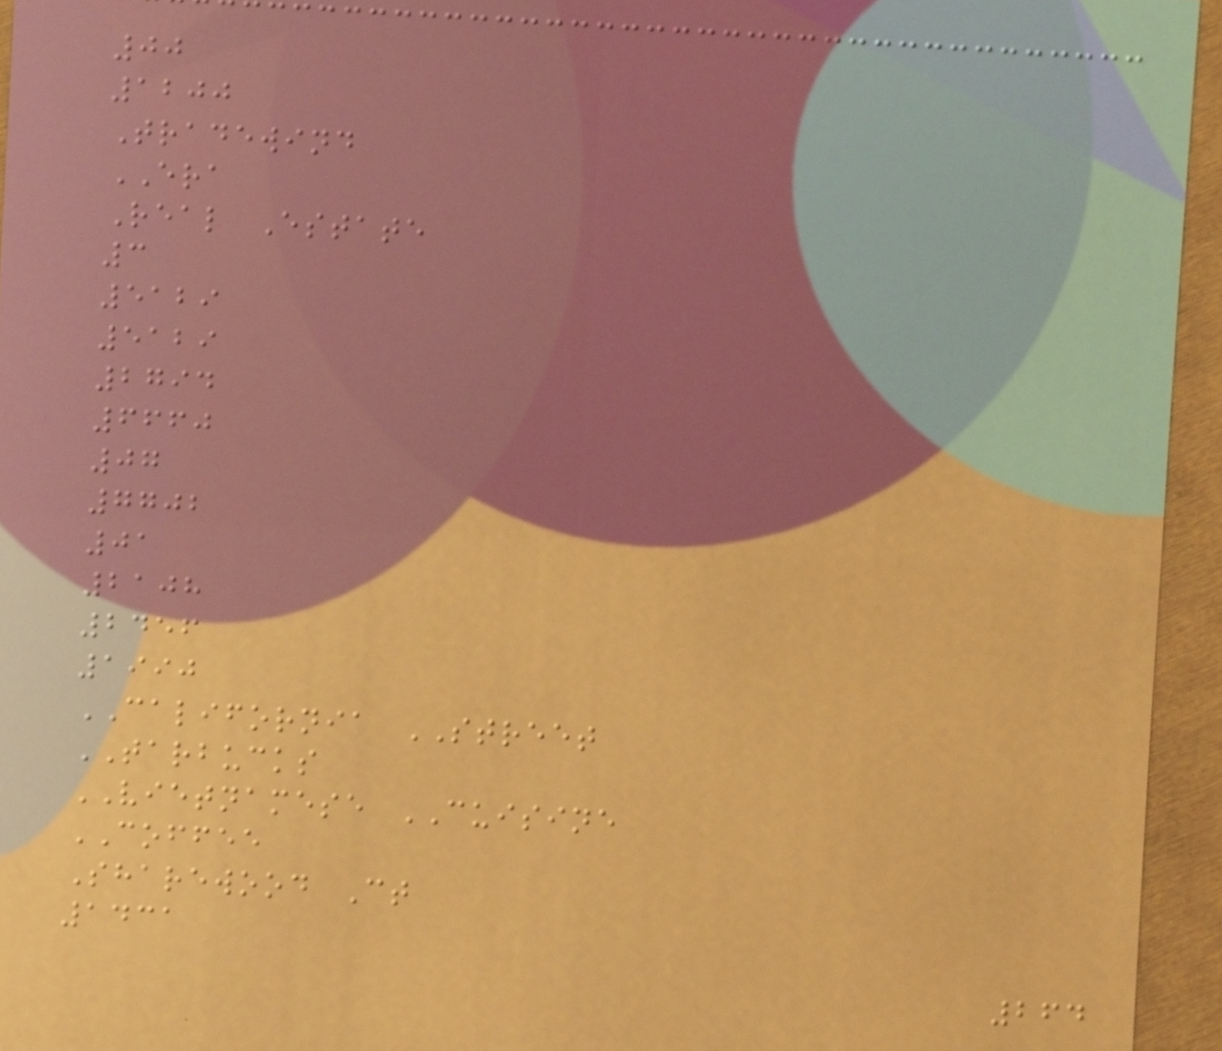00
1200
Tradewind
ERA
Real Estate
3
5129
5129
2794
6660
07
7702
01
2108
2456
1990
CALIFORNIA STREET
TARBUCKS
VIETNAMESE CUISINE
COFFEE
Sharewood Ct
1431
264
